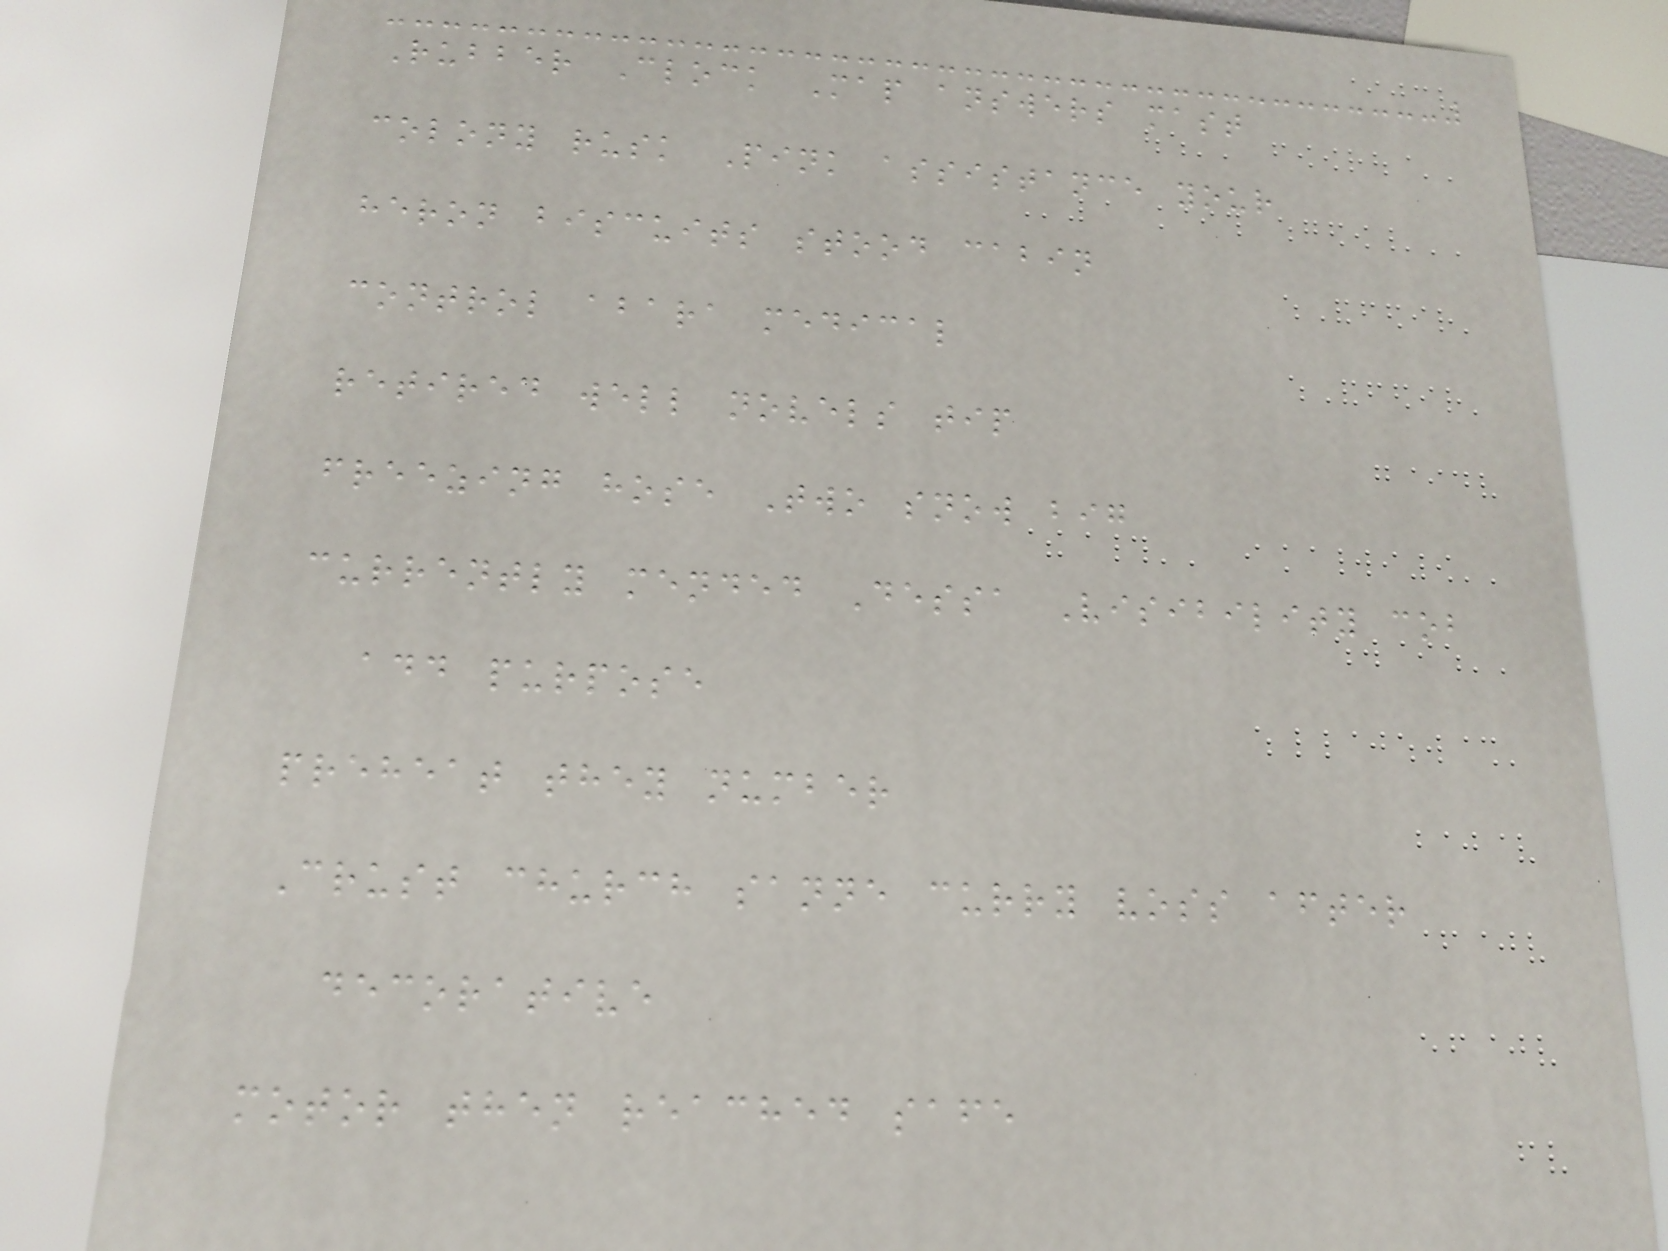Rubber Clock Map answers mast
colony rusk Pink assistance your
heron biscuits stood cabin
control abara medical
retired well novels tip
freezing hose Two snow big
currently mended Dessa Visibility cob
add purpose
preheat they number
Crust church sanne curry voss after
decorative
motor then reached safe
